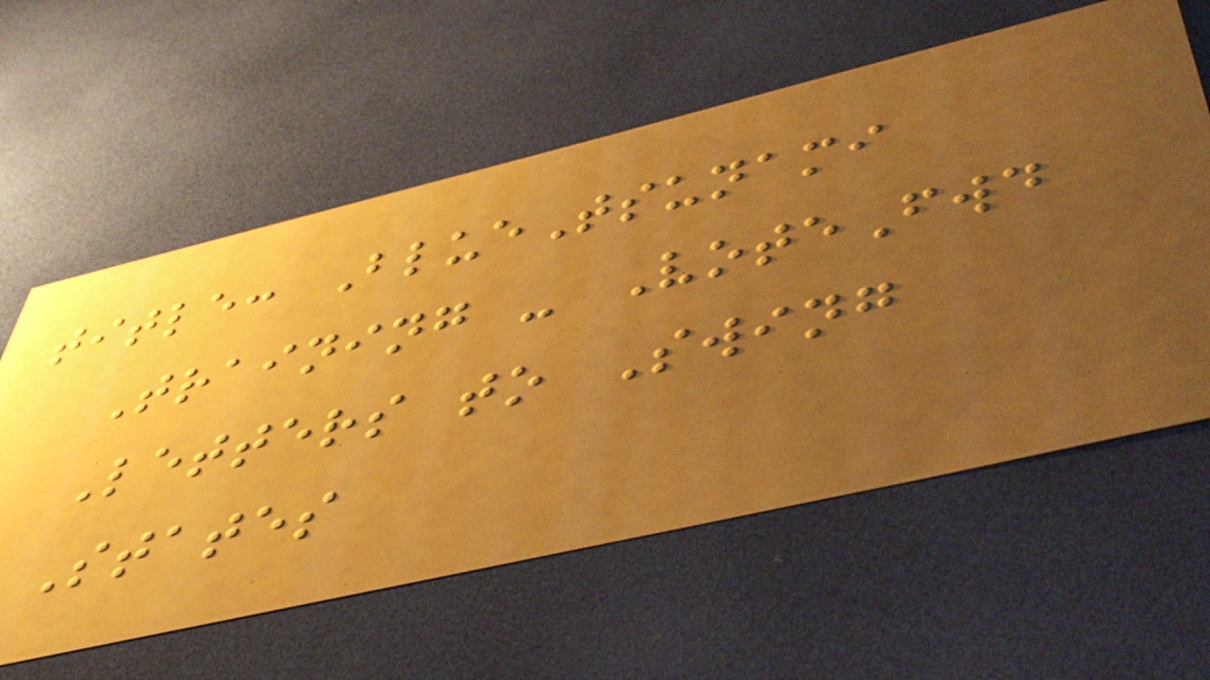title: BlueTsunami
Training - VoteFwd
Letters to Swing
States
